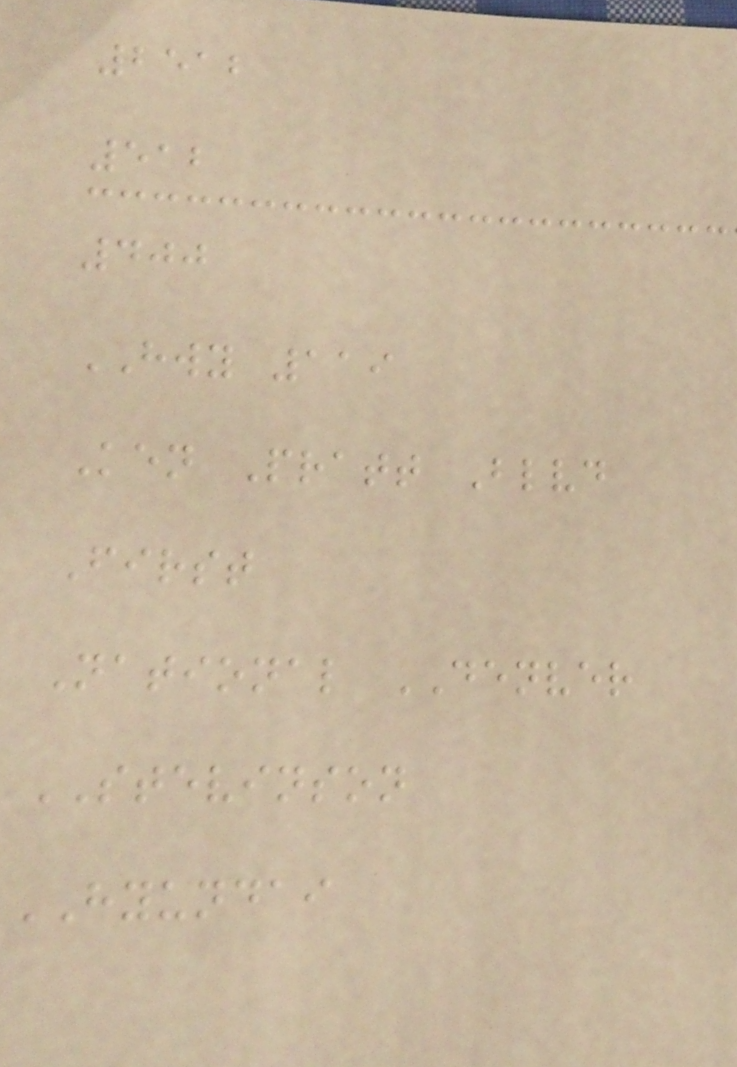2512
512
400
HWY 119
Ken Pratt Blvd
First
National DENVER
STEVINSON
HYUNDAI
